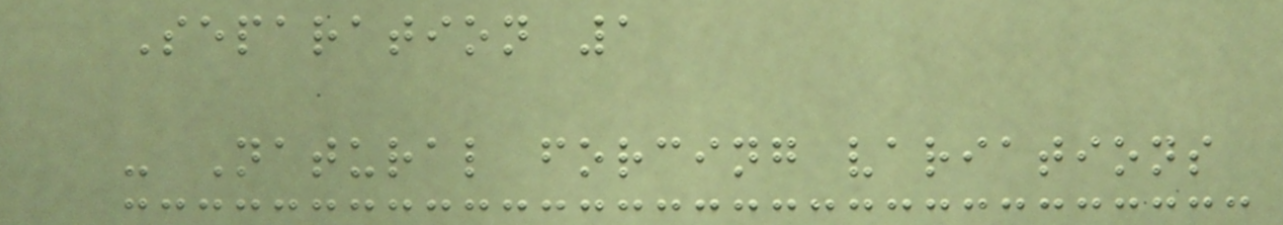Separation 1
- Natural forcing variations
